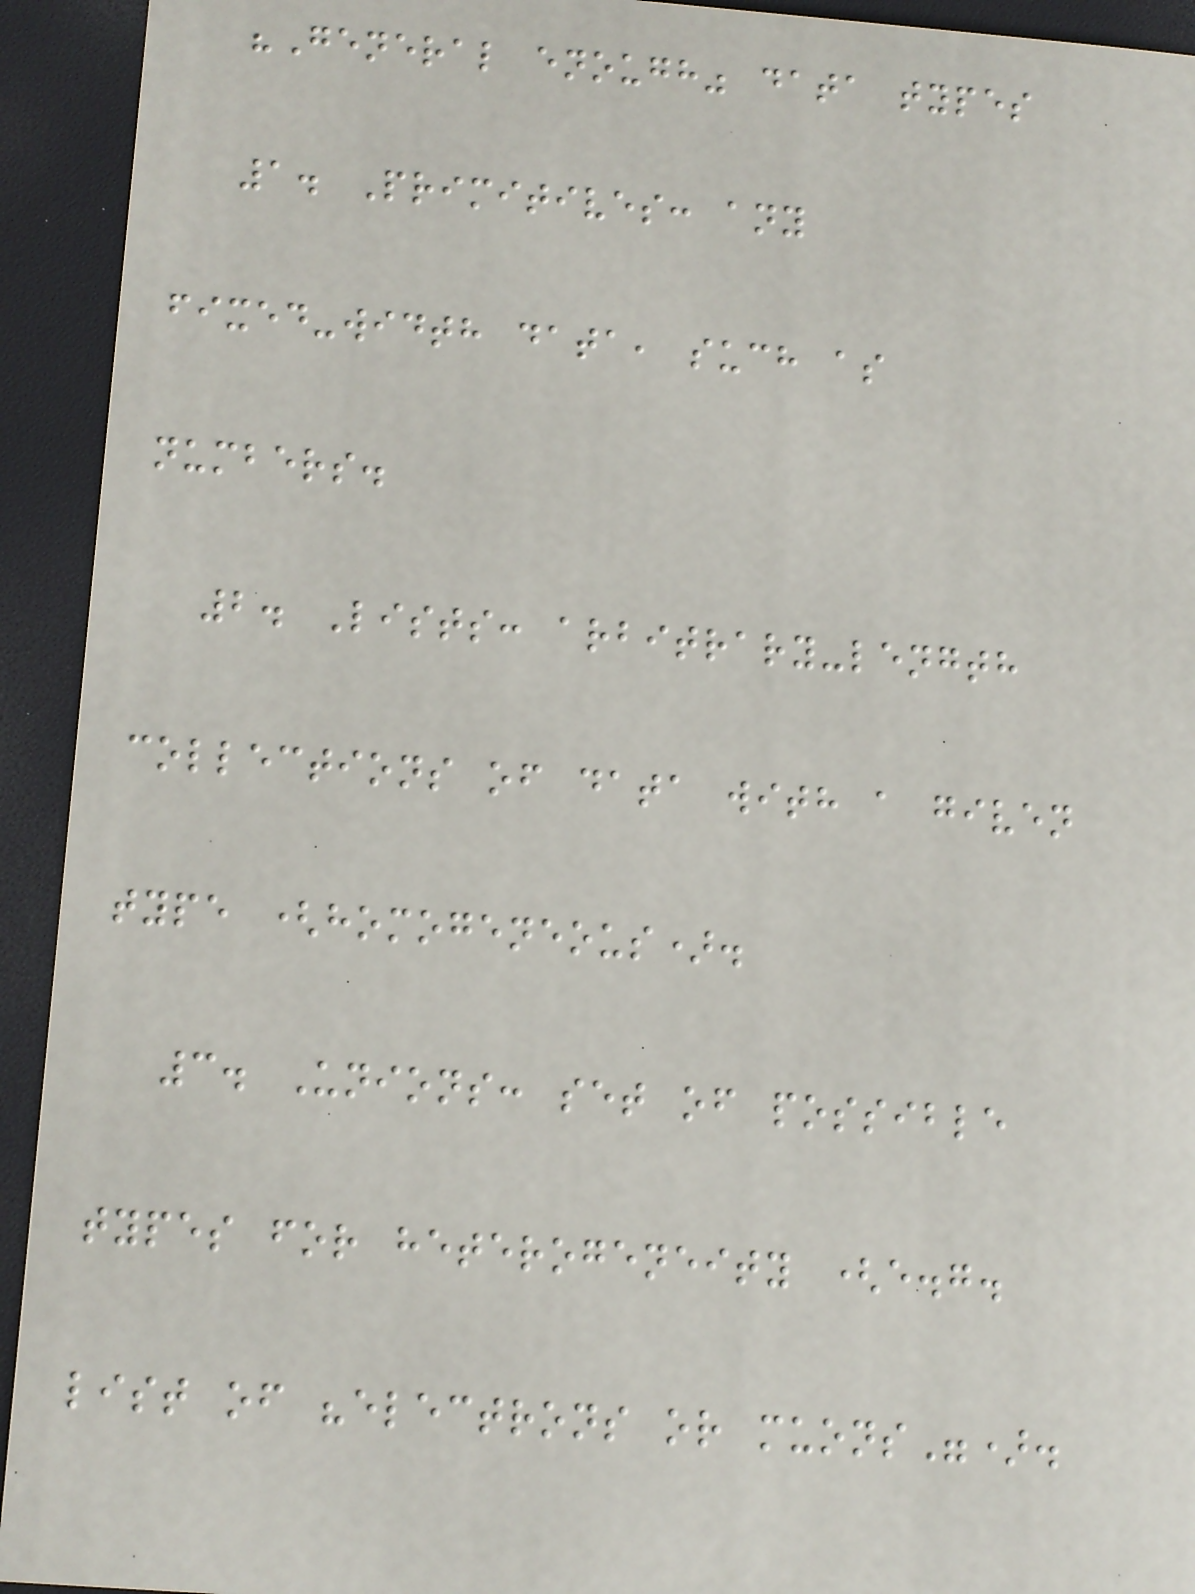"General enough" data types
1. Primitives: any
fixed-width data, such as
numbers.
2. Lists: arbitrary-length
collections of data with a given
type (homogeneous).
3. Unions: set of possible
types for heterogeneity (e.g.
list of "electrons or muons").
